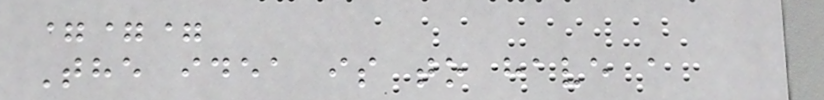===
The idea is to have a
